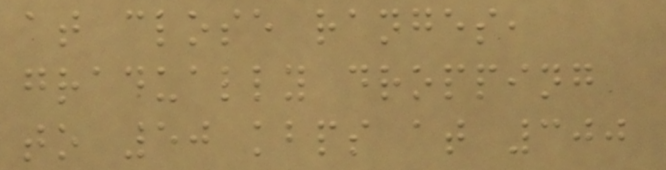at close ranges,
gradually dropping
to 50 kbps at 300
